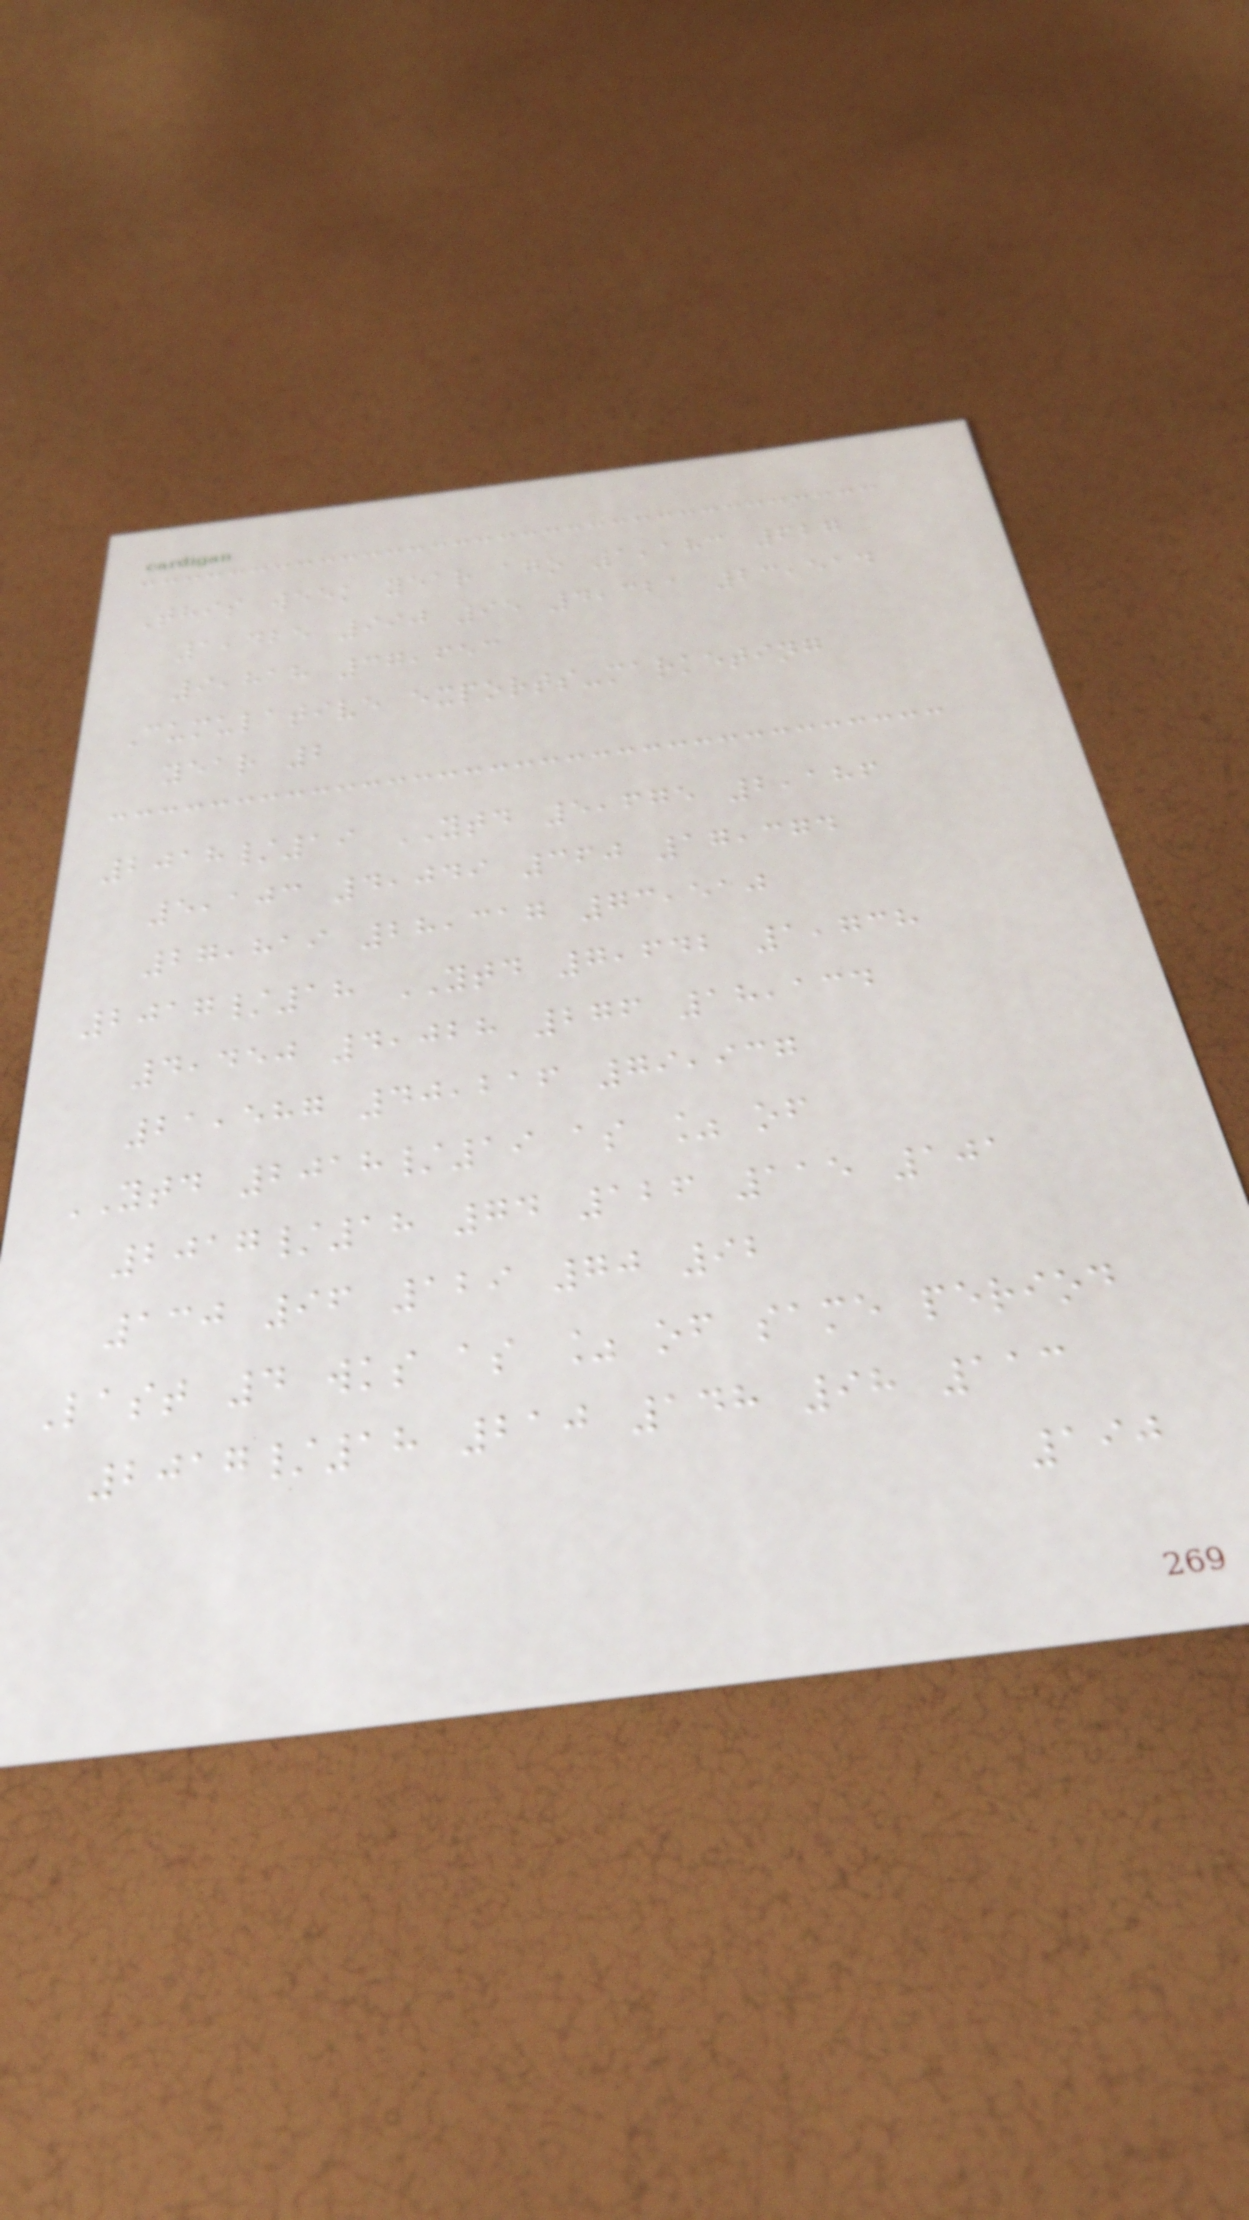This week year ago 1,183 627
1,425 990 95 4,321 23,514
9,818 37,653
Cumulative exports-marketing
year 2
2018/19 YTD 5,675 2,186
5,103 4,049 360 17,374
27,819 28,317 73,510
2017/18 YTD 7,642 1,738
4,450 4,028 276 18,134
21,587 40,216 79,937
YTD 2018/19 as % of
2017/18 74 126 115 101
130 96 129 70 92
Last 4 wks as % of same period
2017/18 210 148 98 113
190
